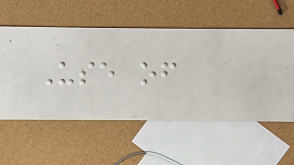Use of
